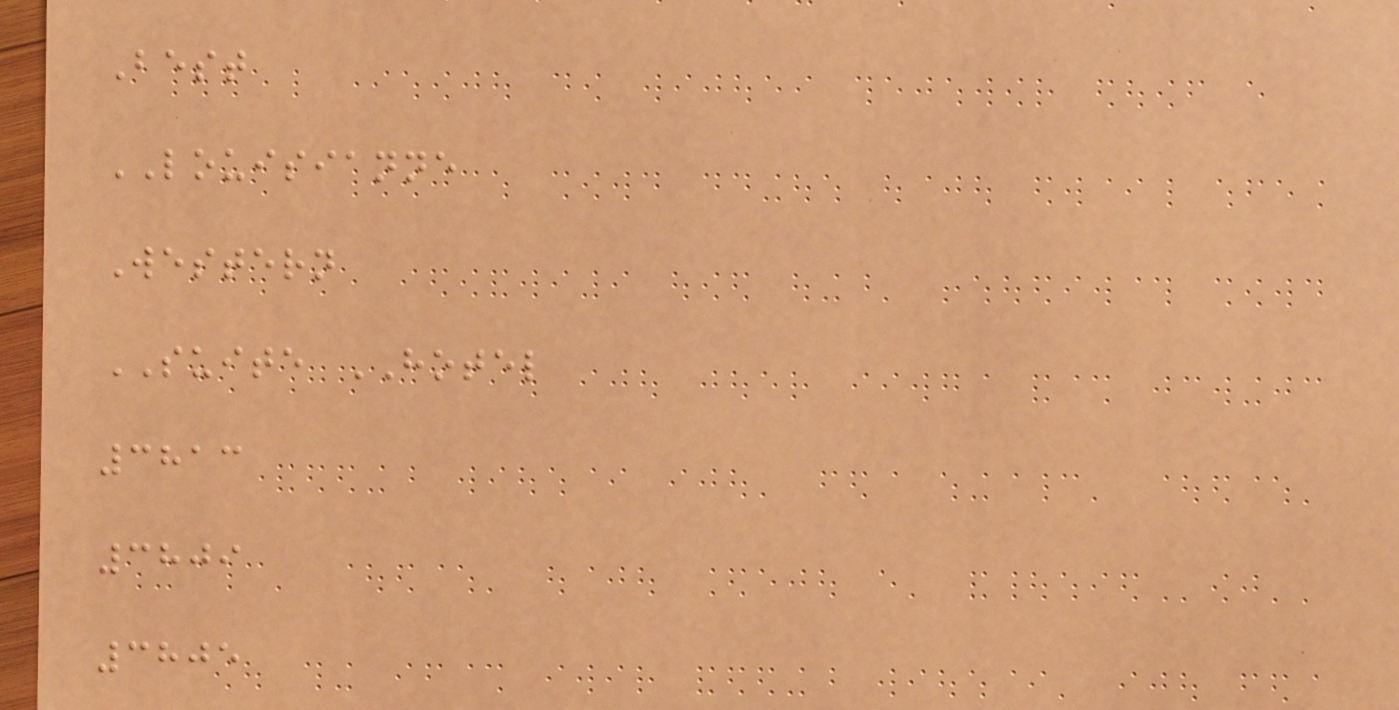Best
LOUISIANNE
Western
SUITE HOTEL
3813
3809
3805
